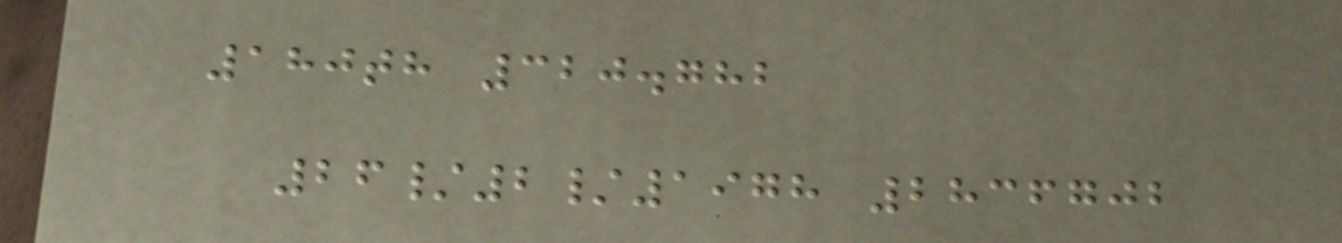180th 320.782
26/2/1978 2836702
